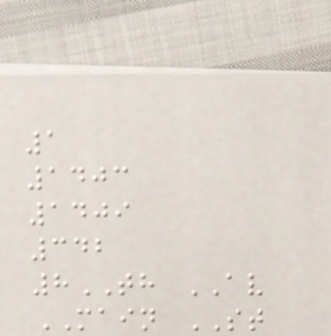1
1403
1409
342
8TH AV
MAIN ST
